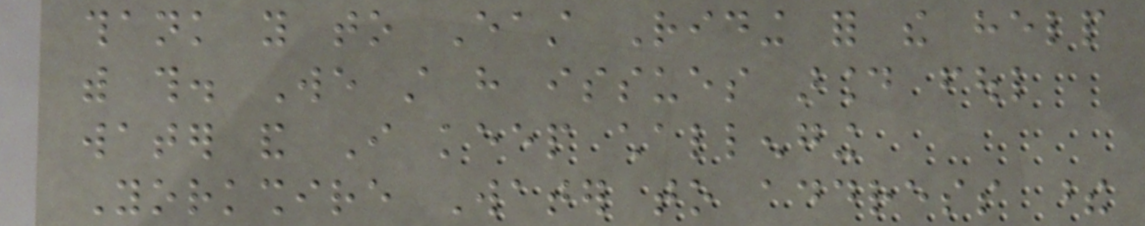thank you to East Riding for the help
with this. We still have issues around foul
water and I keep challenging
Yorkshire Water to address these
